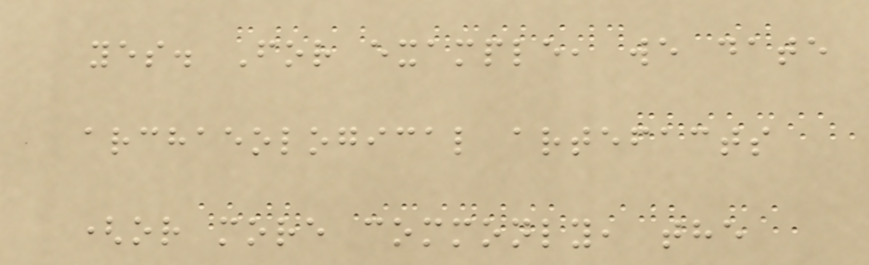yes. For example, we date
archaeological artefacts
(or more commonly, the
